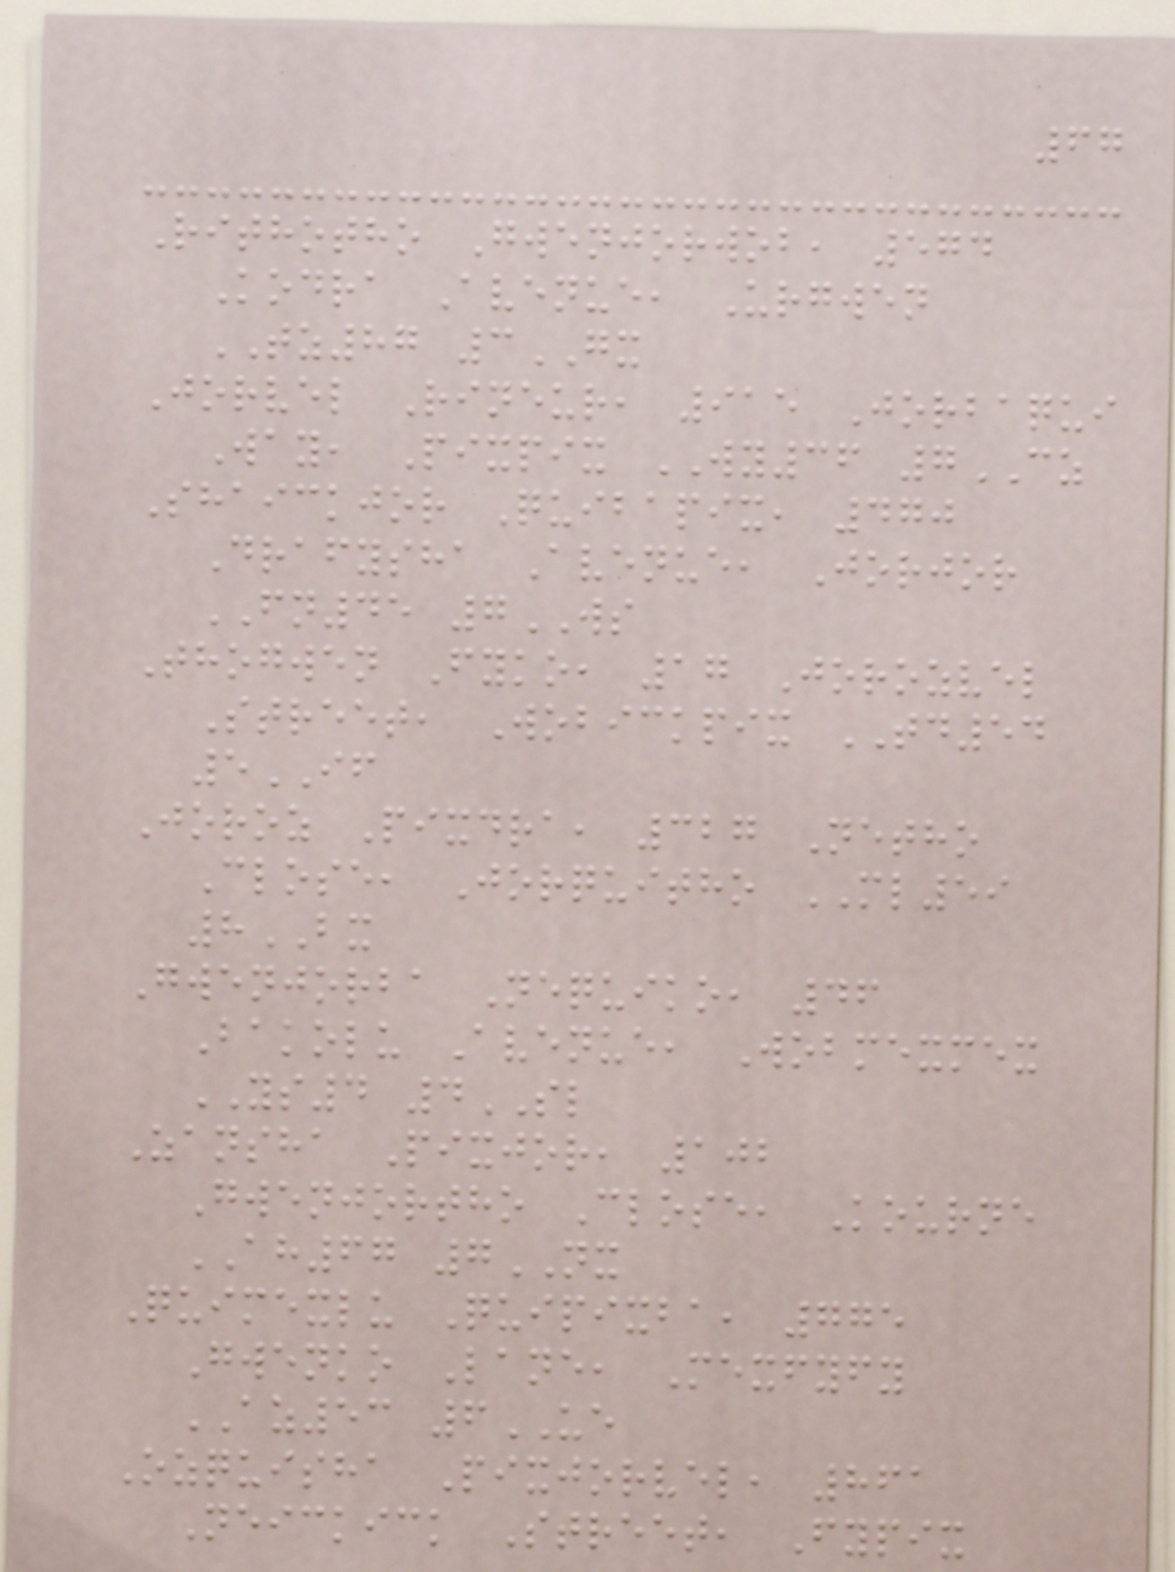67
Rithotho Gwenjorwob, 574
Kodra Avenue, Urgwen
TZ87 3GX
Jorvel Rineur, 915 Jorbaqui
Way, Pixpix WY36 7CZ
Shaickjor Quibapix, 470
Drafysha Avenue, Jorjor
FN45 7WS
Thogwen Fyko, 17 Jorozvel
Street, Wobickpix TD54
5IF
Joroz Pixdra, 327 Netho
Close, Jorquitho ML59
8BX
Gwenjorba Nequiko, 46
Bakolu Avenue, Wobmexmex
YS4 4SL
Zansha Pixjor, 102
Gwenjortho Close, Kourne
AH67 7NX
Quimexlu Quipixba, 775
Gwenko Lane, Mexfyfy
AZ53 6UE
Ozquisha Pixjorvel, 861
Neickick Street, Fypix
